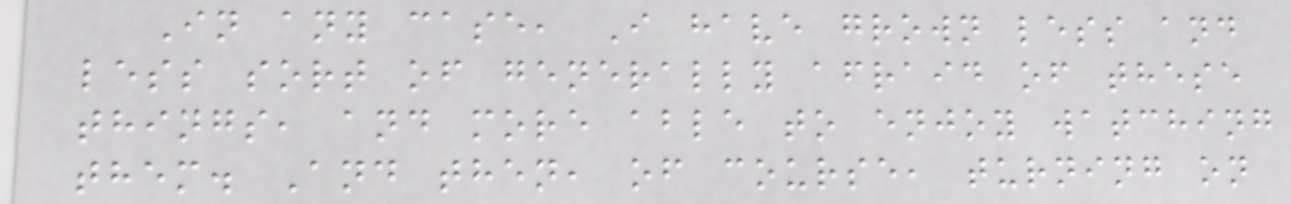In any case, I have grown less and
less sort of generally afraid of these
things, and more able to enjoy watching
them. And then, of course, turning on
